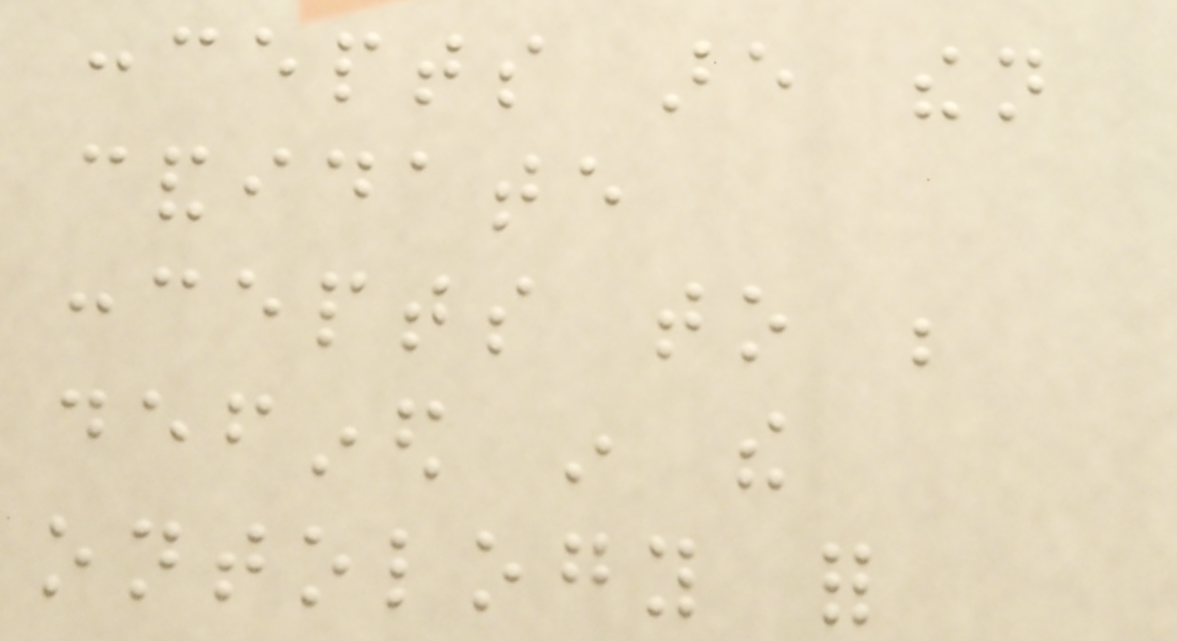concepts are then
candidate
concepts to be
defined in the
ontology for
